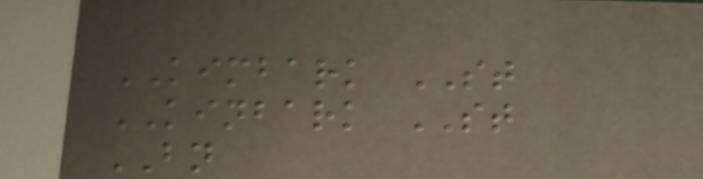KIMBARK ST
KINBARK ST
BN
